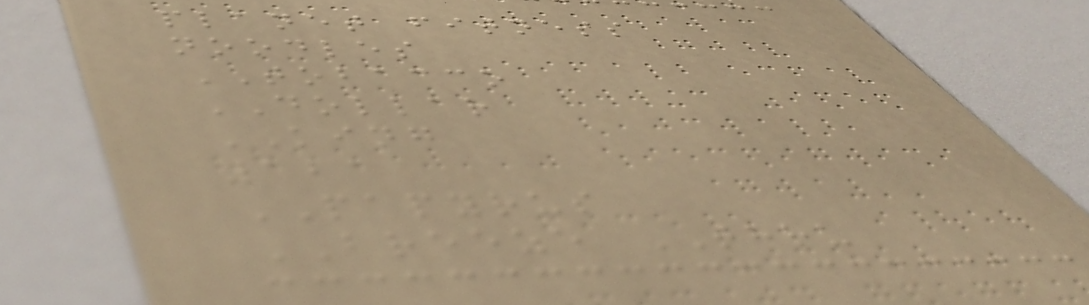planet fitness
noodles
TOBACCO
DOLLAR
KING
121
PAPYRUS
BREEZE THRU
